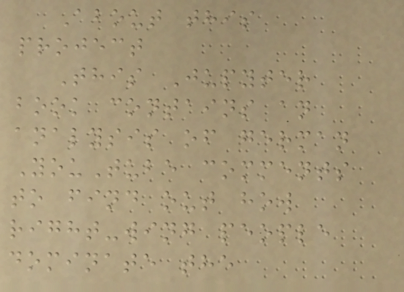About this
project
This Jupyter
book contains an
analysis of german
YouTube comments
to find out how
right-wing people
dominate the
